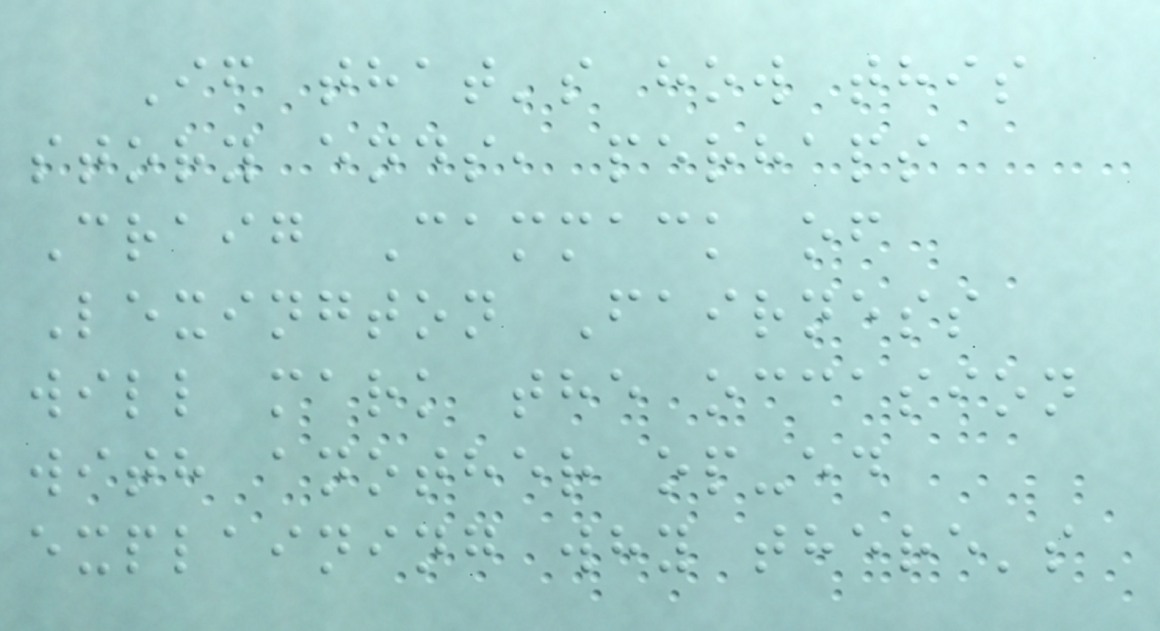If that's how this
story ends, perhaps
Craig Cammack of
Lexington Fairness
will mark the occasion
with another op-ed
explaining why there's
